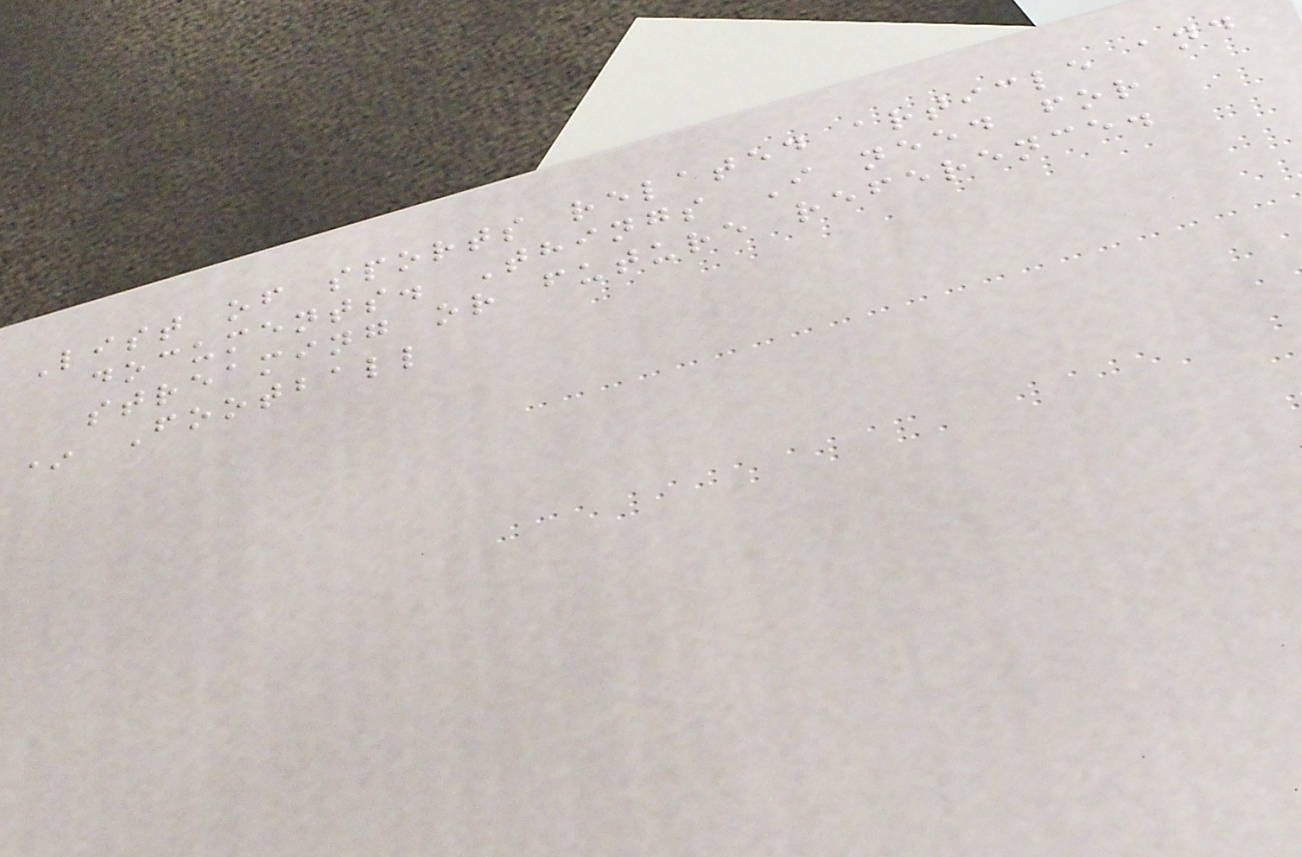List of sports related article and
documents. Things I need for
streaming or future reference.
* Football
